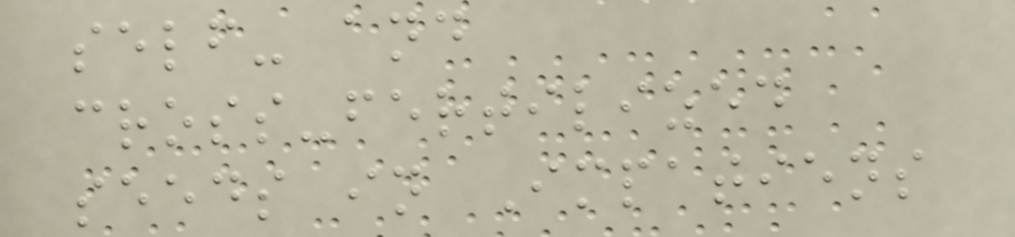self- and
cross-fertilized
seeds in Impatiens
